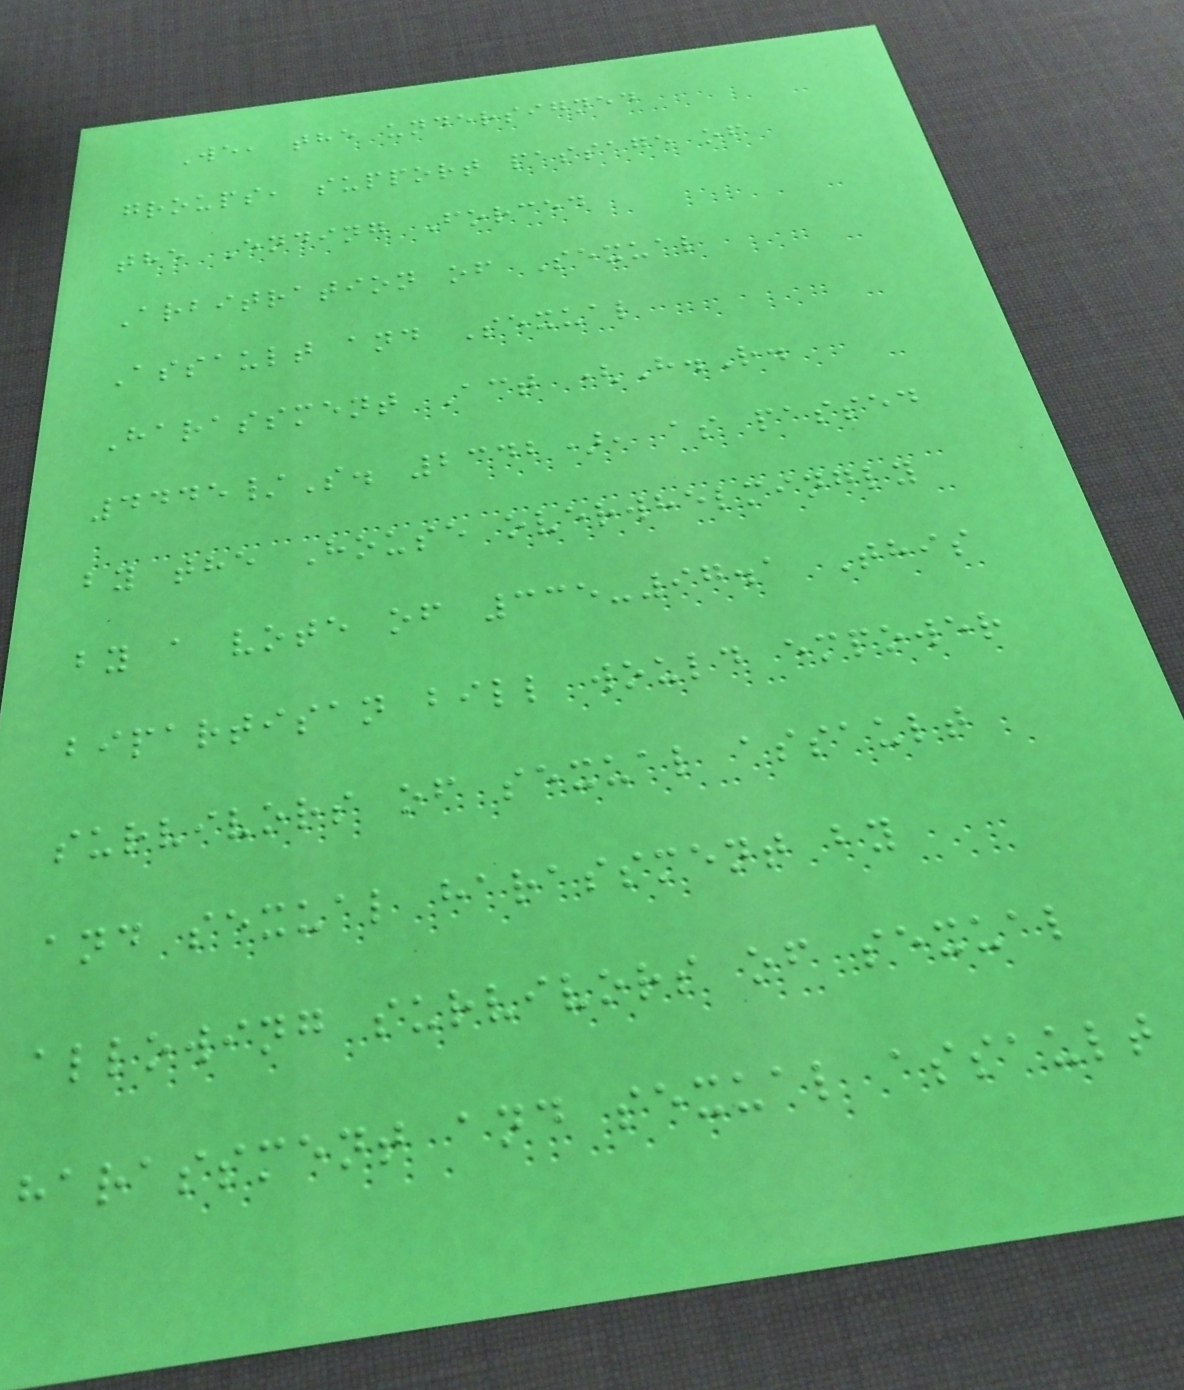We, the undersigned
groups, support passage of
the Ending Forced
Arbitration of Sexual
Assault and Sexual
Harassment Act (H.R.
4445/S. 2342), as passed
by the House overwhelmingly
by a vote of 335-97.1 This
bipartisan bill would empower
survivors of sexual assault
and sexual harassment by
allowing survivors of sexual
harassment and sexual assault
